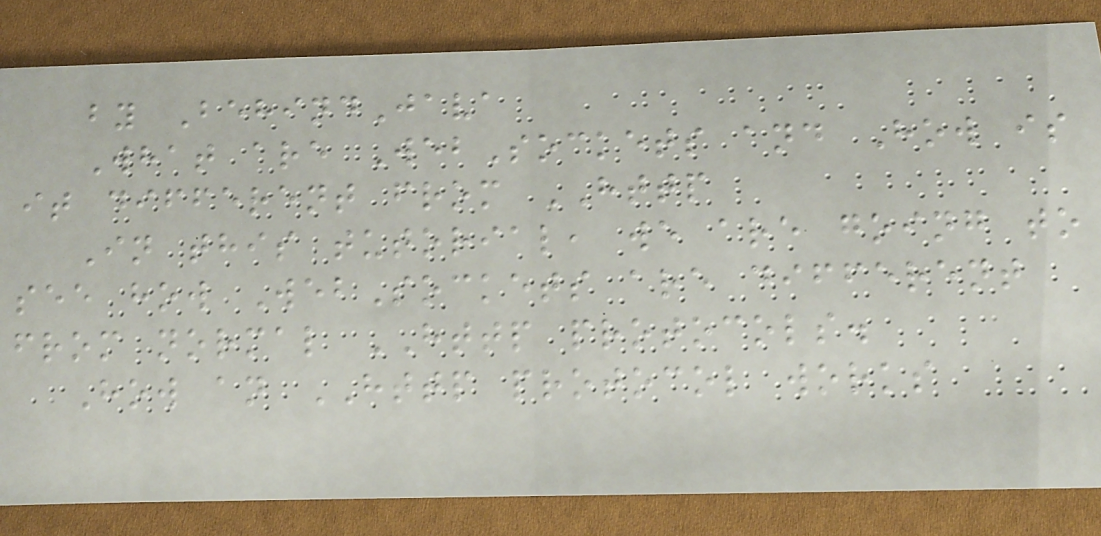by BehindJava
What are WebSockets and How is
it different from HTTP
In this tutorial, we are going to
see how WebSockets are different
from normal HTTP protocols.
How an HTTP protocol works
